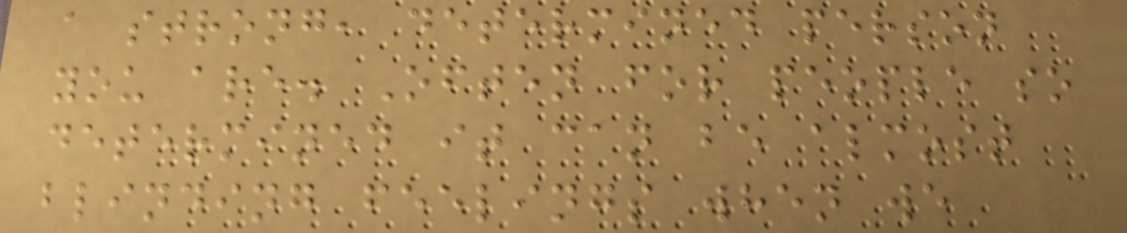a strong, determined person
you are. Often for people so
determined it can be almost
blinding feelings when we
